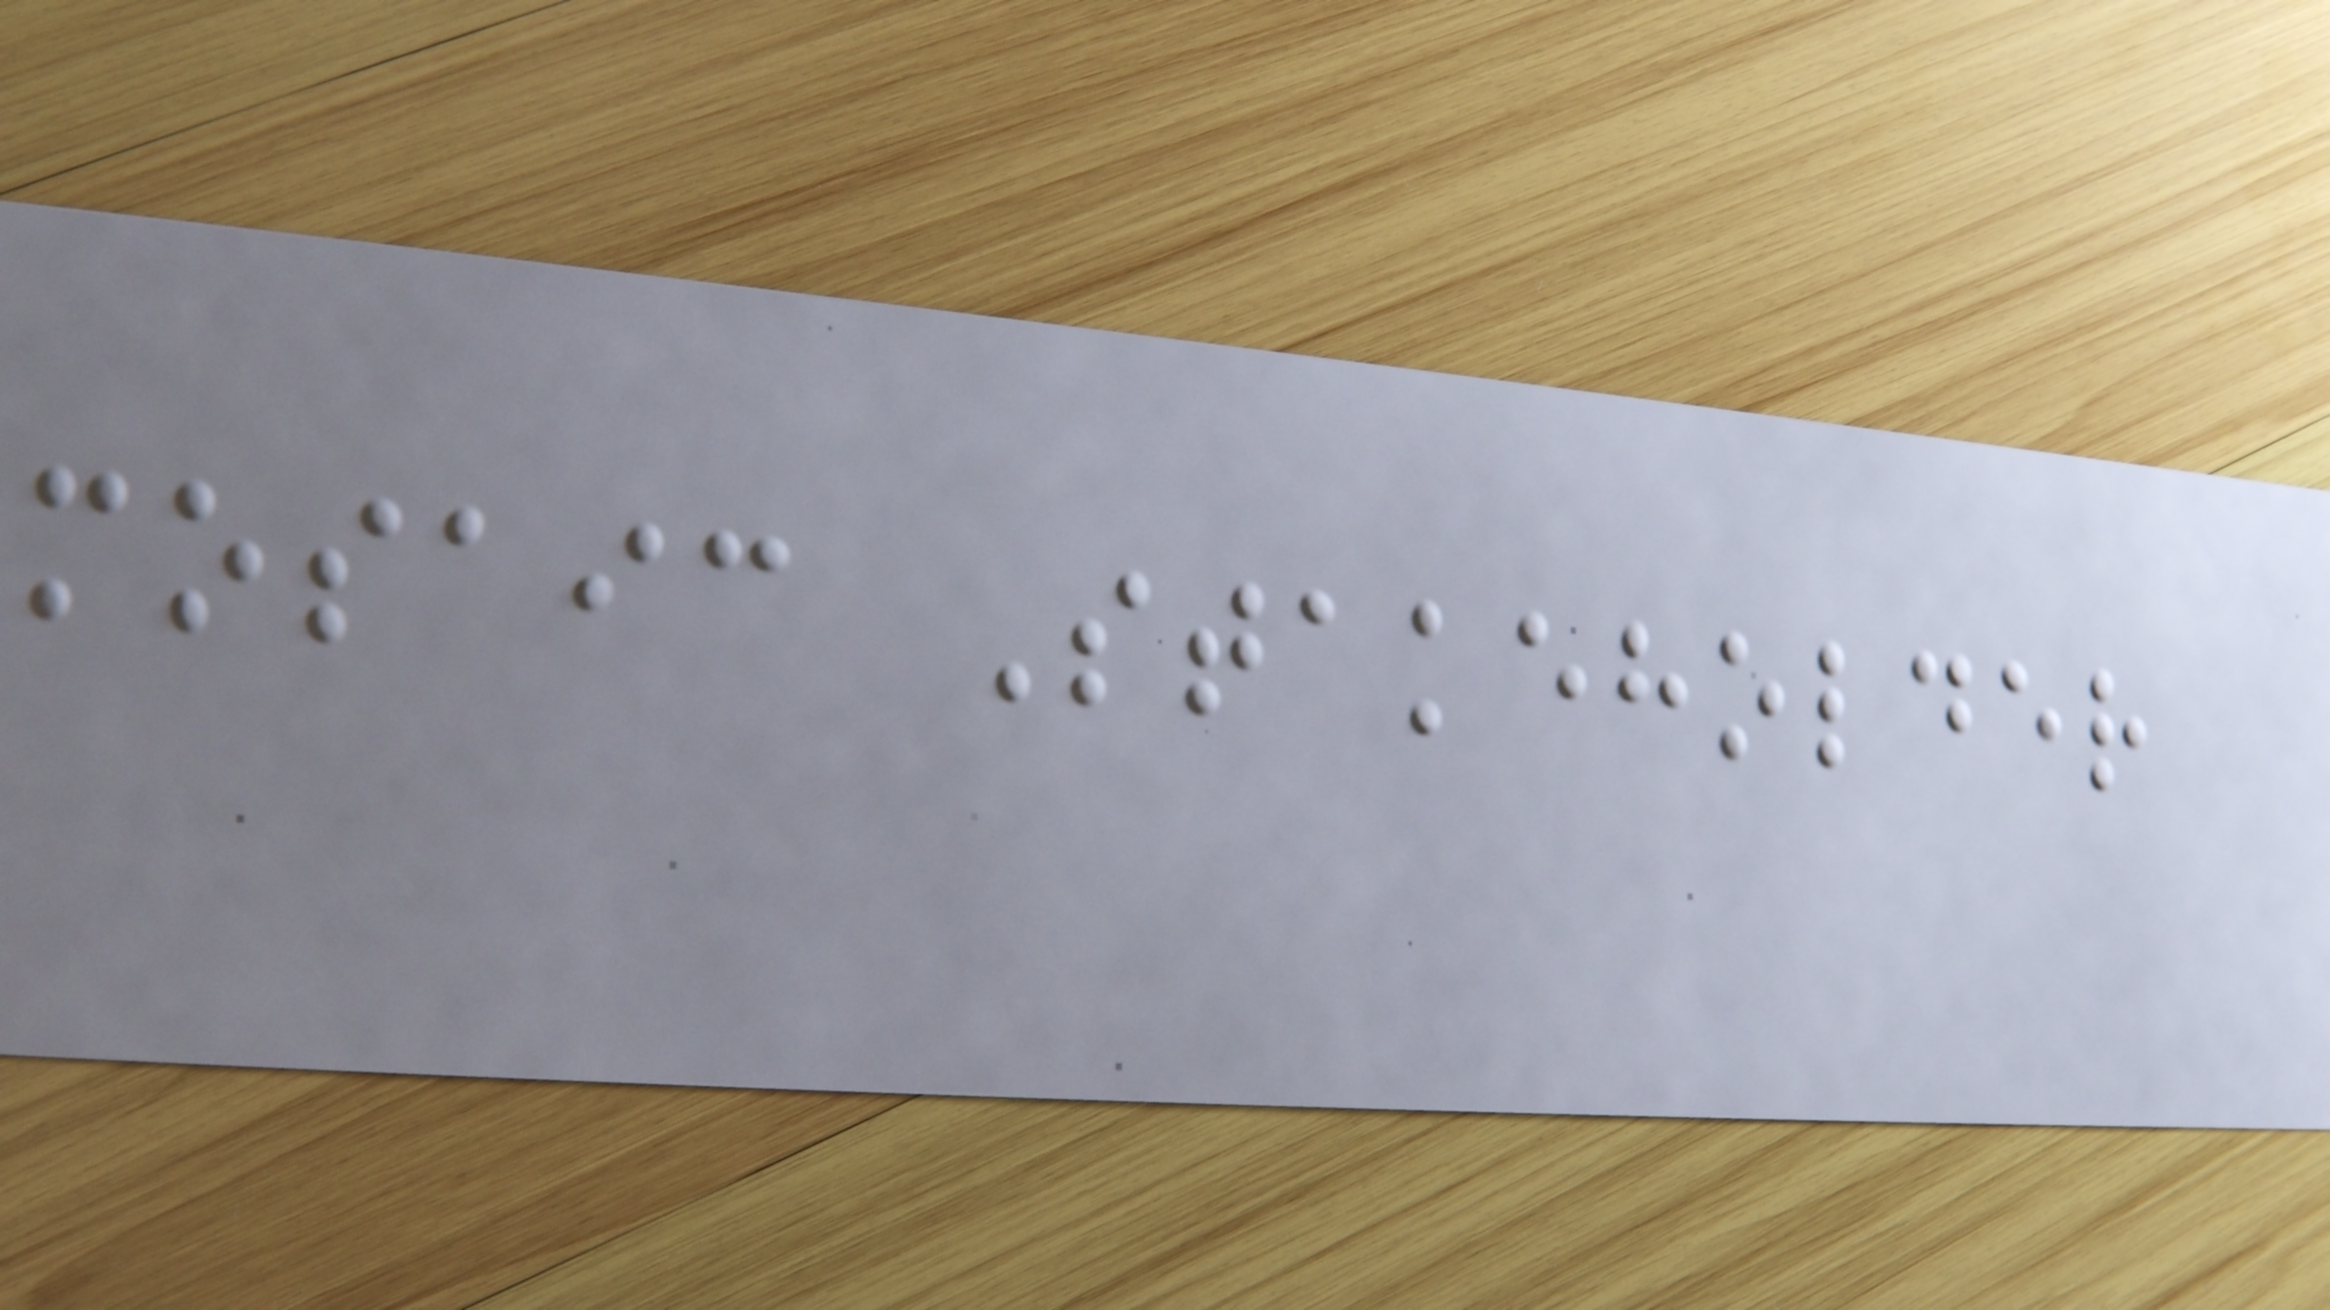mosaic Stakeholder
